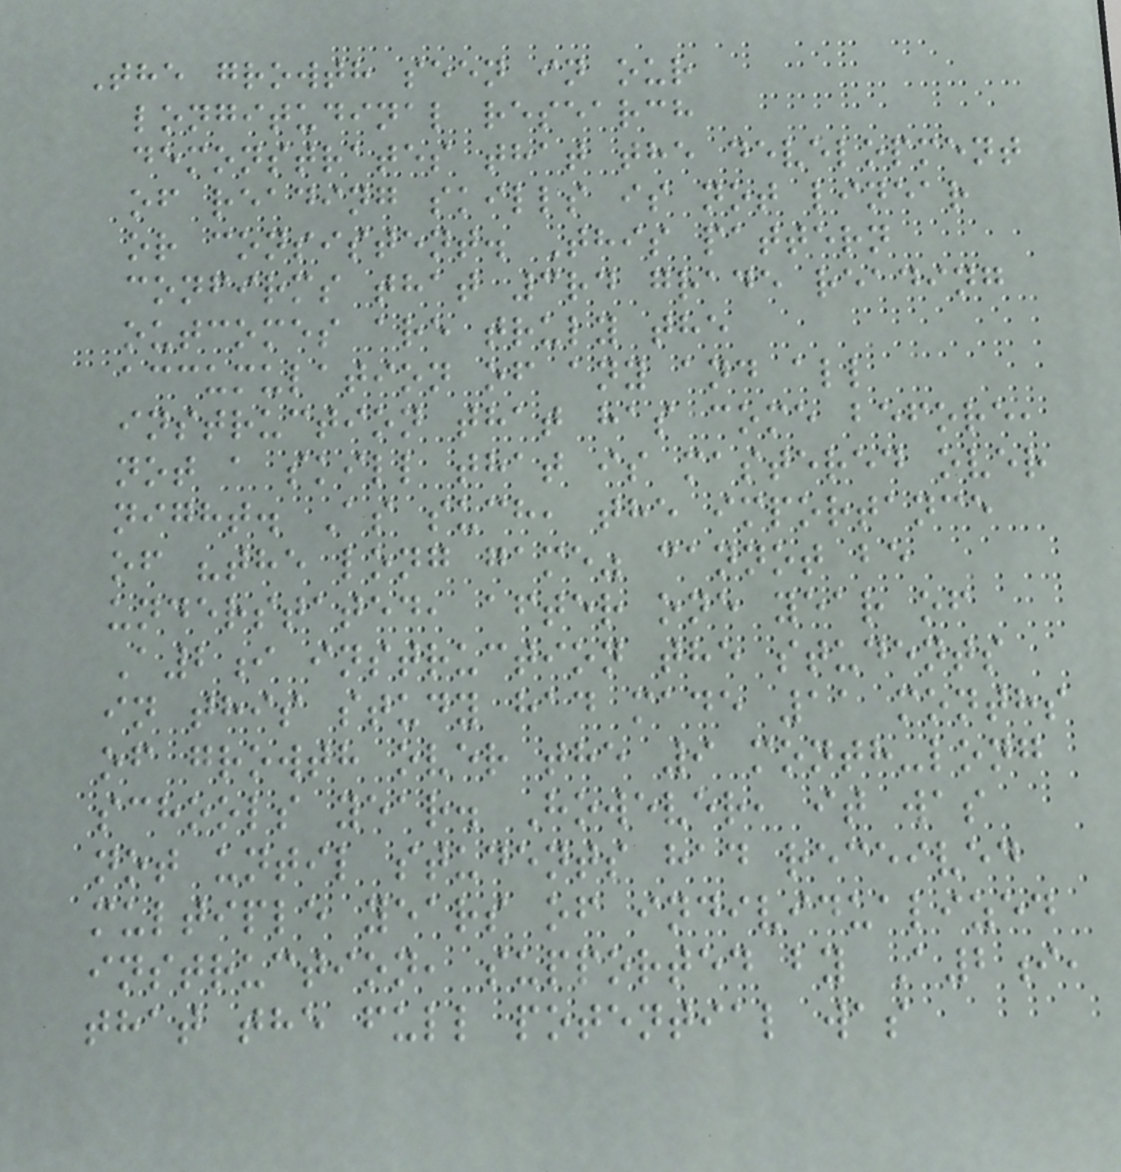The growth seen in our
longitudinal research
demonstrates that the development
of reading skills is not linear
or consistent. This pattern
confirms that 3rd grade reading
outcomes are truly the
accumulation of any and all
instruction that has come before,
not a skill that is mastered over
night. As such, the importance
of "the long game" cannot be
understated, after one year of
A2i instruction the students
in this study had made 11 months
of growth over the 9 month-long
schools year. However, it was
not until students had received
multiple years of individualized
instruction, supported by A2i,
that the full potential was
